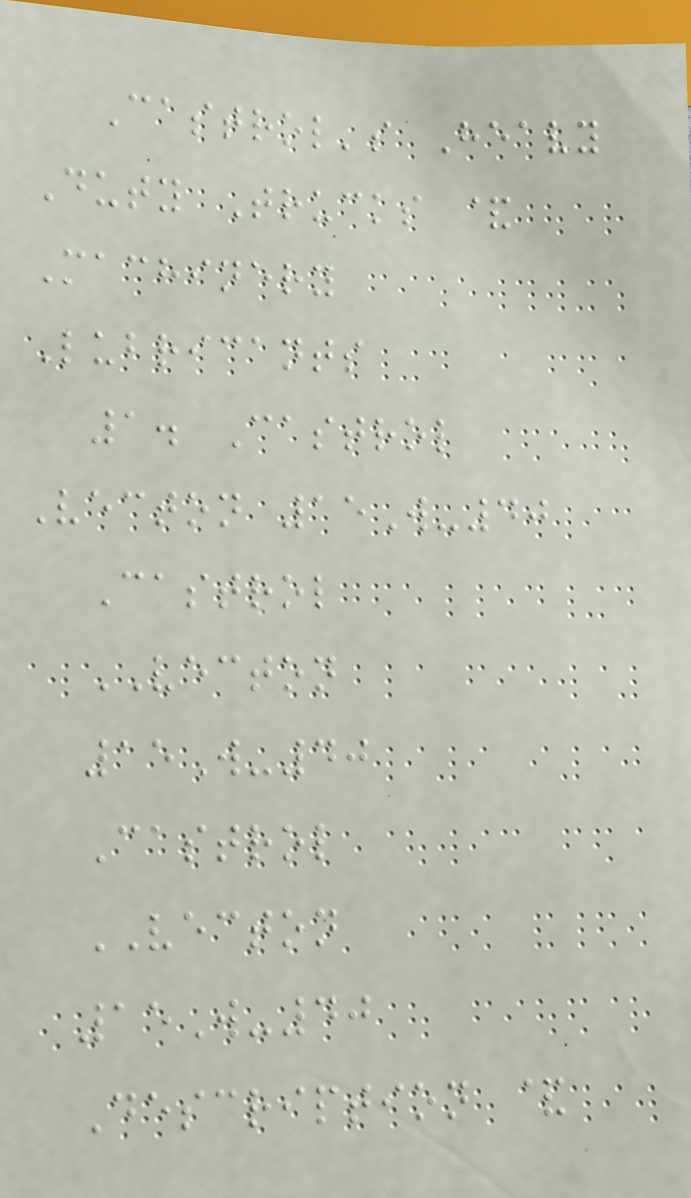Castrol's Heavy
Duty Trucks &
Machinery
Lubricants
1. Castrol
Vecton 15W-40
Castrol
VECTON
15W-40
Castrol
VECTON
15W-40
Description &
